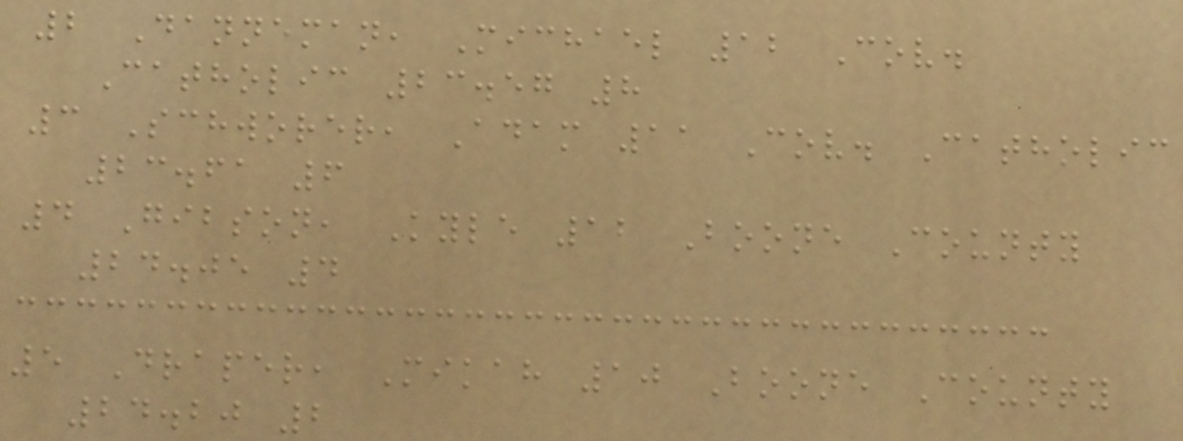2 Danneman, Michael 12 Cov.
Catholic 23.57 8
3 Schworer, Adam 11 Cov. Catholic
23.61 6
4 Gibson, Kyle 12 Boone County
24.05 4
5 Draper, Mikah 10 Boone County
24.20 2
